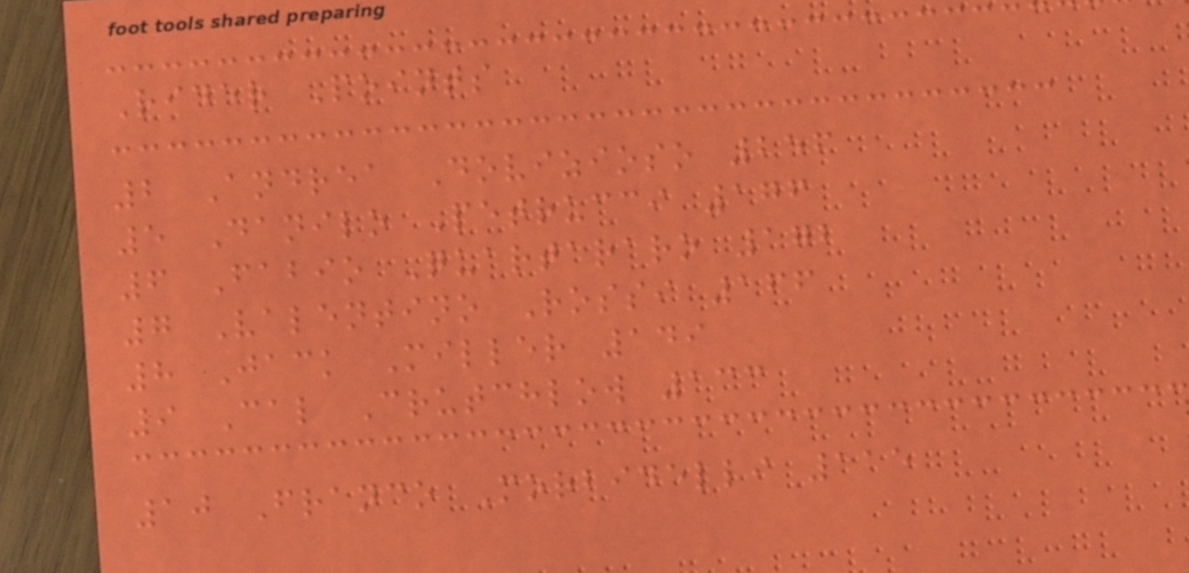Rider Points
2 Andrea Dovizioso 256
5 Danilo Petrucci 176
6 Fabio Quartararo 172
7 Valentino Rossi 166
8 Jack Miller 149
9 Cal Crutchlow 133
10 Franco Morbidelli 115
